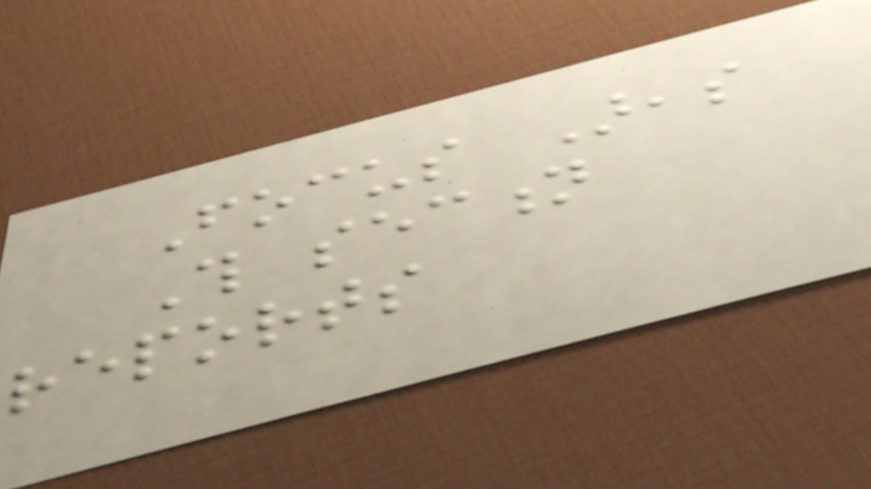Focus Areas
This section
reports
